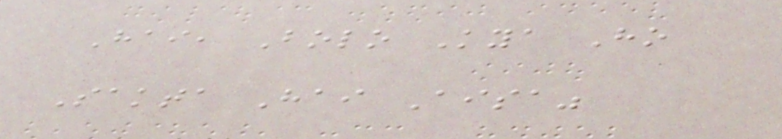Hai, Bolo Kya Ho
Sakta Hai Aisa"
